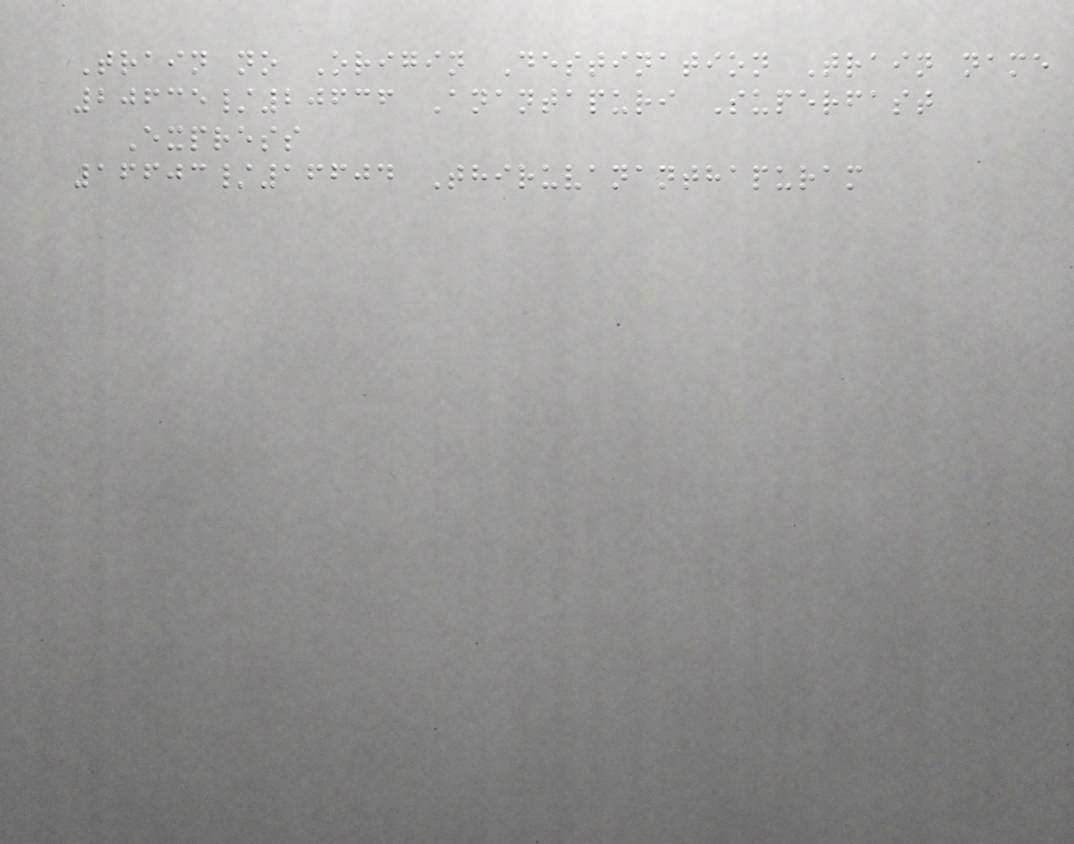Train no Origin Destination Train name
20635/20636 Anantapuri Superfast
Express
16603/16604 Thiruvananthapuram
